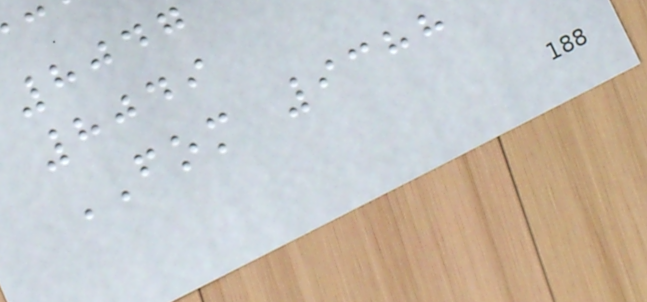8047
8049
FOM 9388
